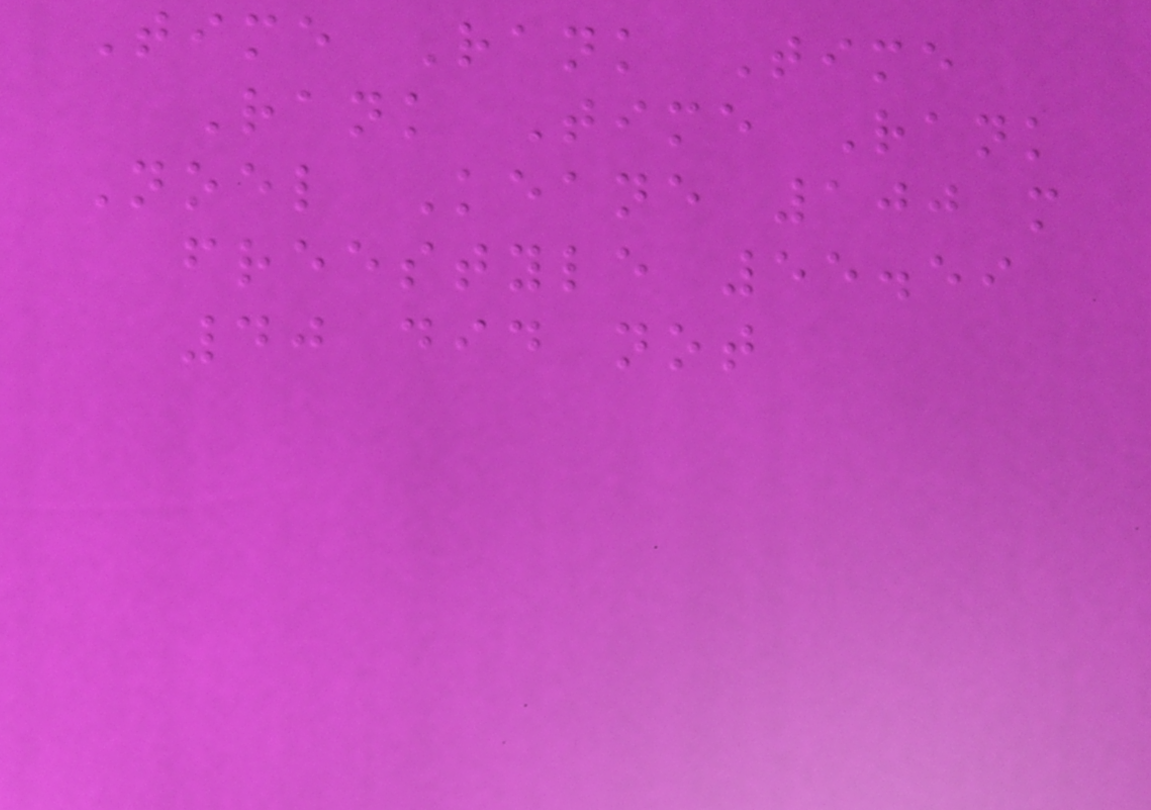Time Rank Time
Rank Time Rank
Noel Keane 100 m
freestyle 55.59
40 did not
